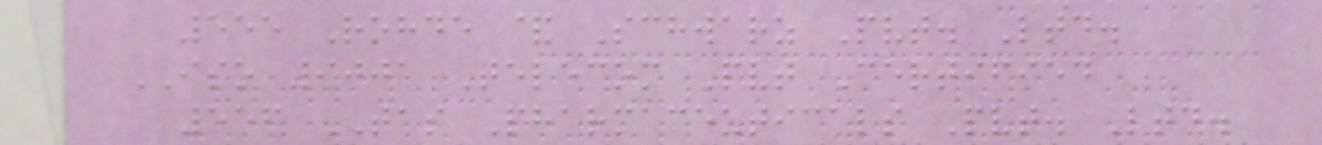555 Rohde & Schwarz Pvt. Ltd.
ISO 9001 Telecom Pvt Certified
556 TAS Pharmaceuticals Pvt. Ltd.
